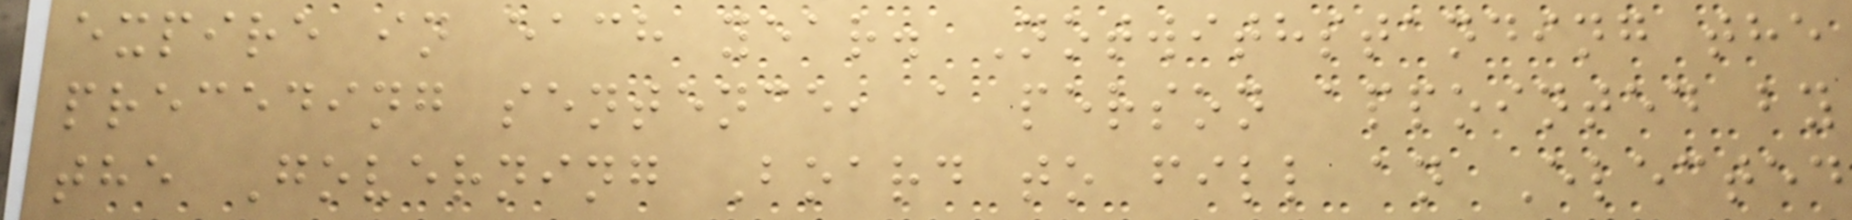expire in each year. Notwithstanding the
preceding sentence, a person appointed by
the Governing Board to fill an Elected
